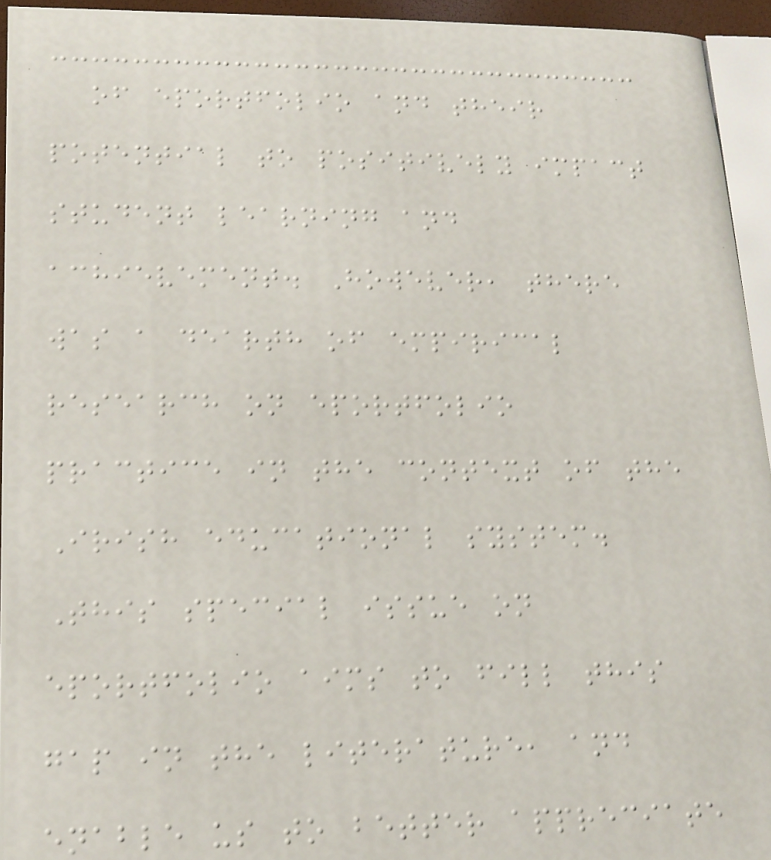of eportfolio and their
potential to positively impact
student learning and
achievement. However, there
was a dearth of empirical
research on eportfolio
practice in the context of the
Irish educational system.
This special issue on
eportfolio aims to fill this
gap in the literature, and
enable us to better appreciate
